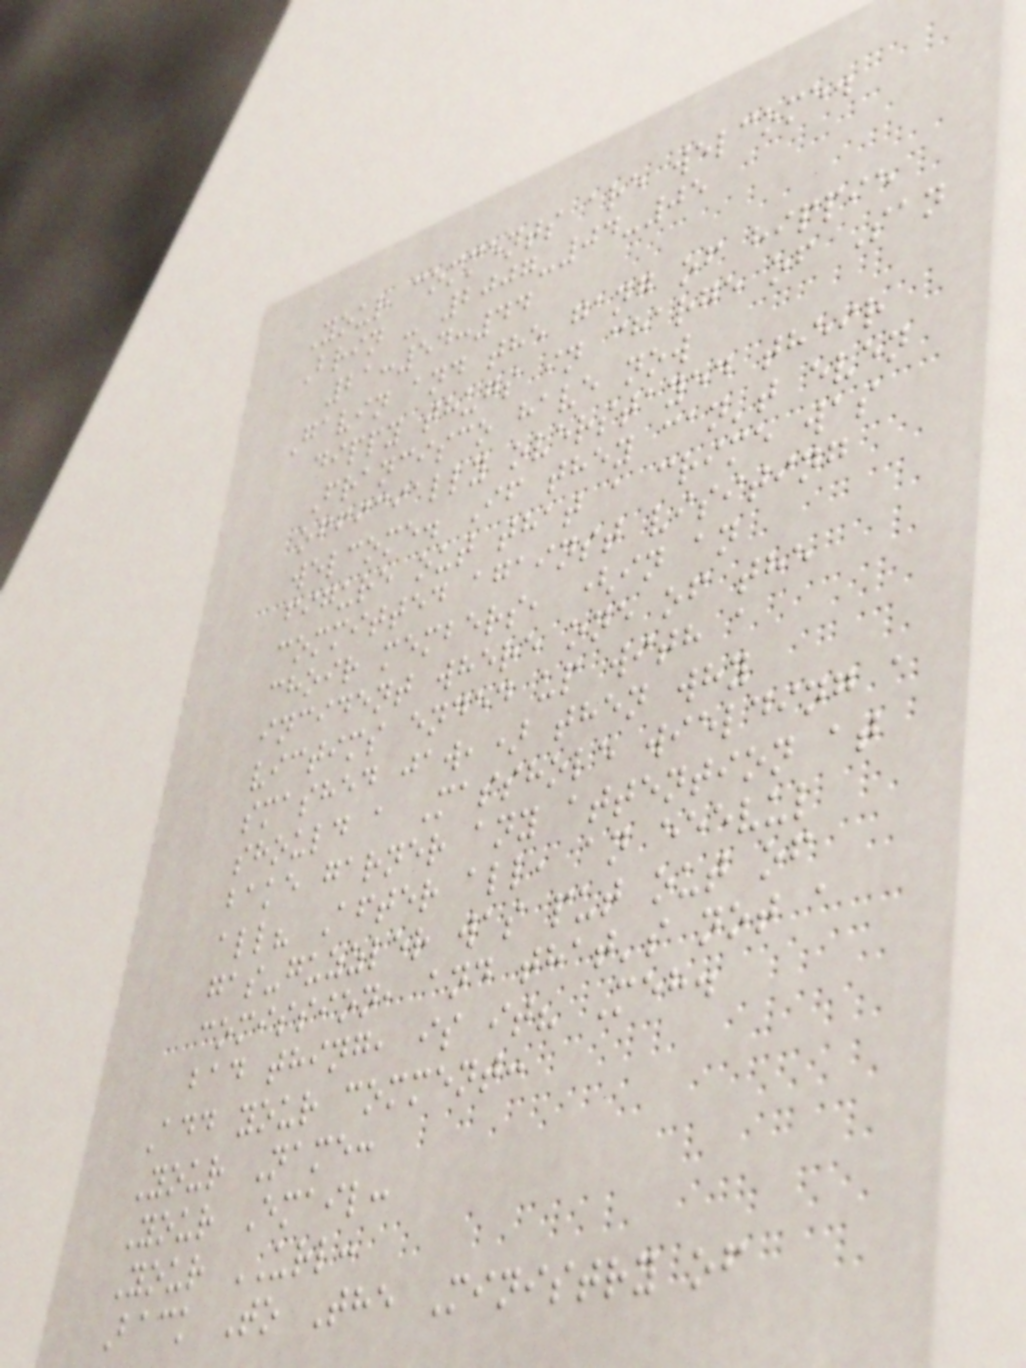Your comments are welcome.
Brin - 2007-04-05
21:54:44
Gavin and the gang of hippie
dippy thugs in charge of San
Francisco have now
officially overstayed their
welcome. If they can't even
figure out that a crime was
committed against visiting
choir members, (in an
incident where one of the
victims ended up with a
smashed jaw,) then why
should a Masshole wielding a
bake garner any attention at
all? After all, an eeevul
gas-guzzler was put out of
comission, and that's not a
bad thing, is it? Meh.
Add your comment:
Your Name:
Your Email:
Your URL:
Back To The Ministry of
